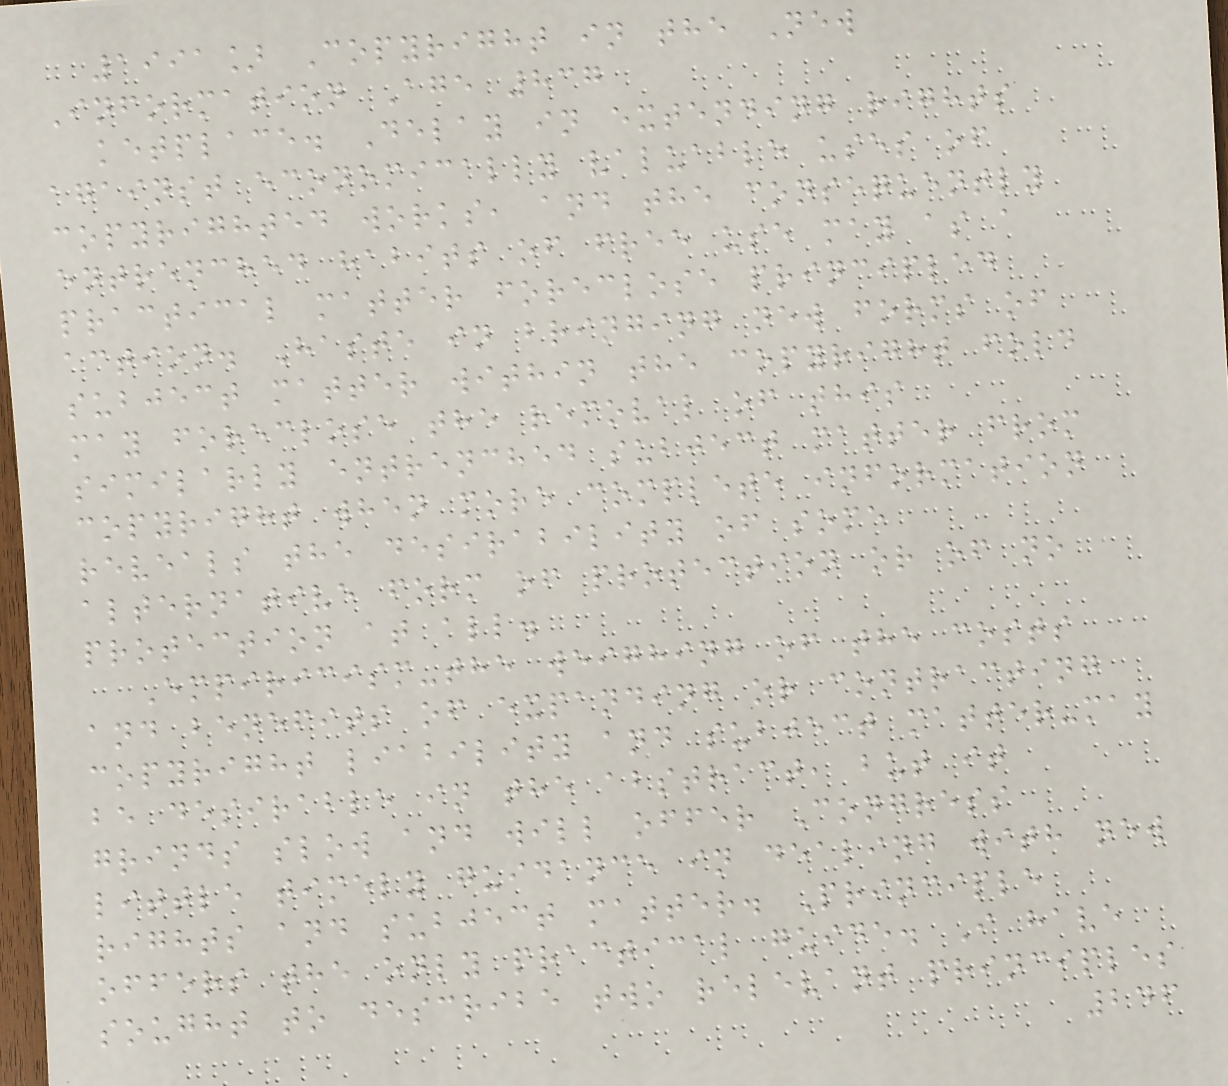1991] Copyright in the New
Information Age 837
ketplace. Delay in extending rights
against economically valuable uses of
copyrighted works, and the consequently
entrenched habits of free use may as a
practical matter foreclose principled
action. Haste in bringing new forms of
subject matter within the copyright fold
may foreclose the removal of this
similarly entrenched subject matter from
copyright when more complete information
reveals the desirability of some
alternative form of protection or of no
protection at all.
Empiricism-the weighing of the costs
and benefits of expanding or contracting
copyright liability and subject matter-may
be desirable in the abstract, but it
grinds slow and will offer Congress
little timely guidance in dealing with new
rights and subject matter. Principle
offers the only practical guide. I have
sought to describe two relevant principles
246
